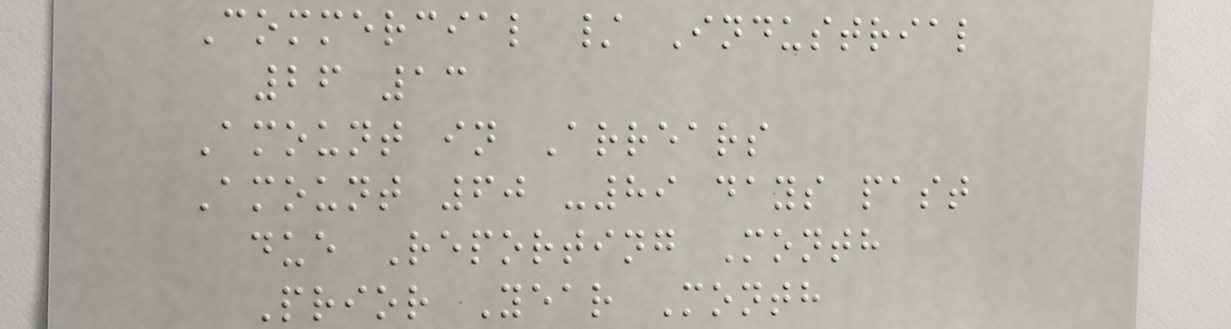Commercial / Industrial
26 13
Amount in Arrears
Amount 60 -89 days past
due Reporting Month
Prior Year Month
